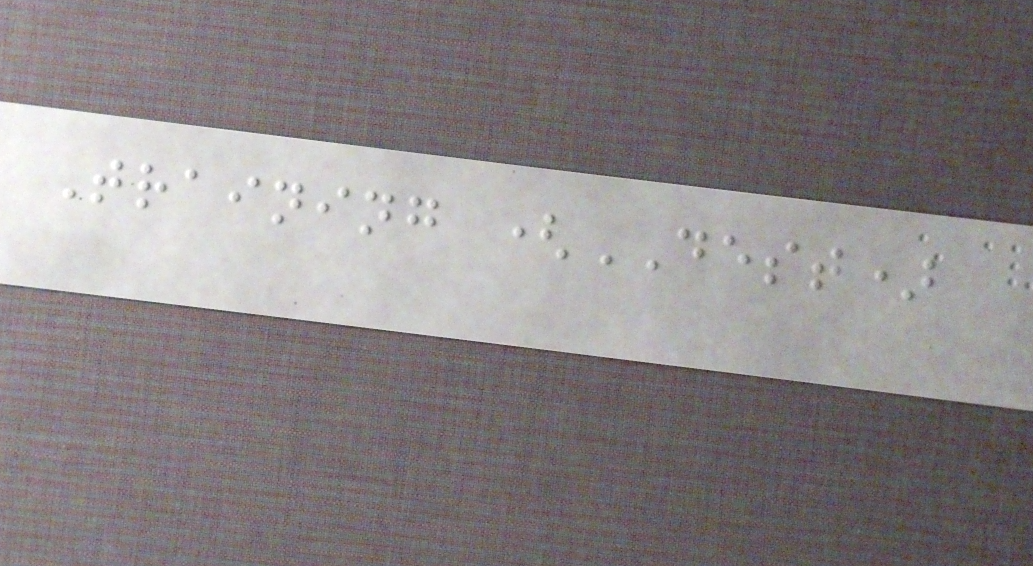Training (DEST)
